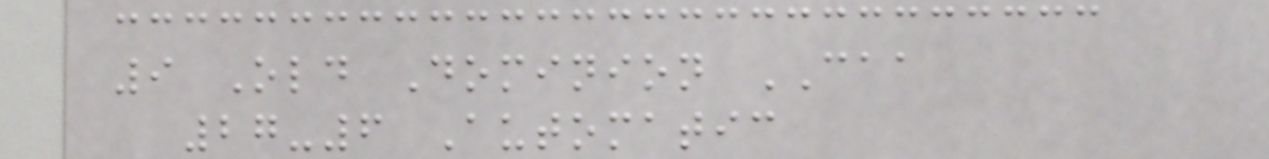9 Old Dominion CAA
27-6 Automatic
